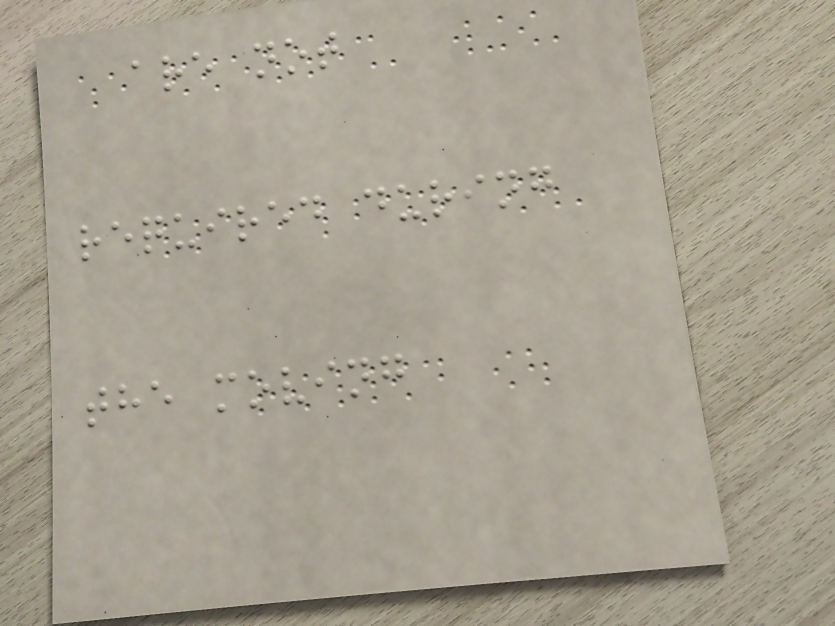are not
required during
the moving
